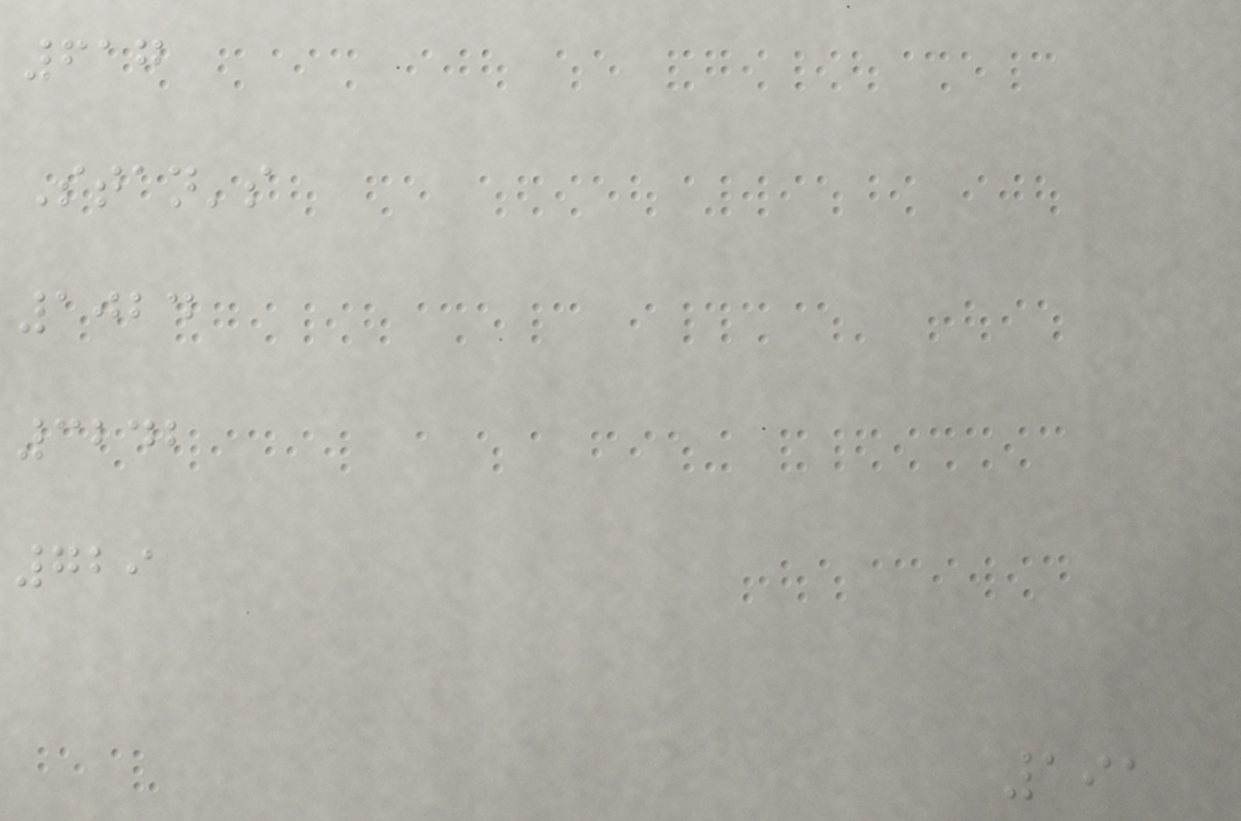617
Stan's
1024
3242
729
191
